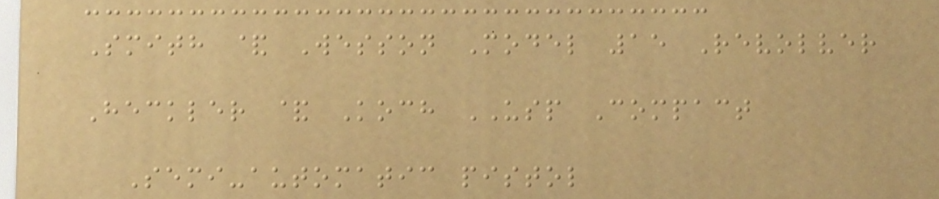Smith & Wesson Model 15 Revolver
Heckler & Koch USP Compact
Semi-automatic pistol
